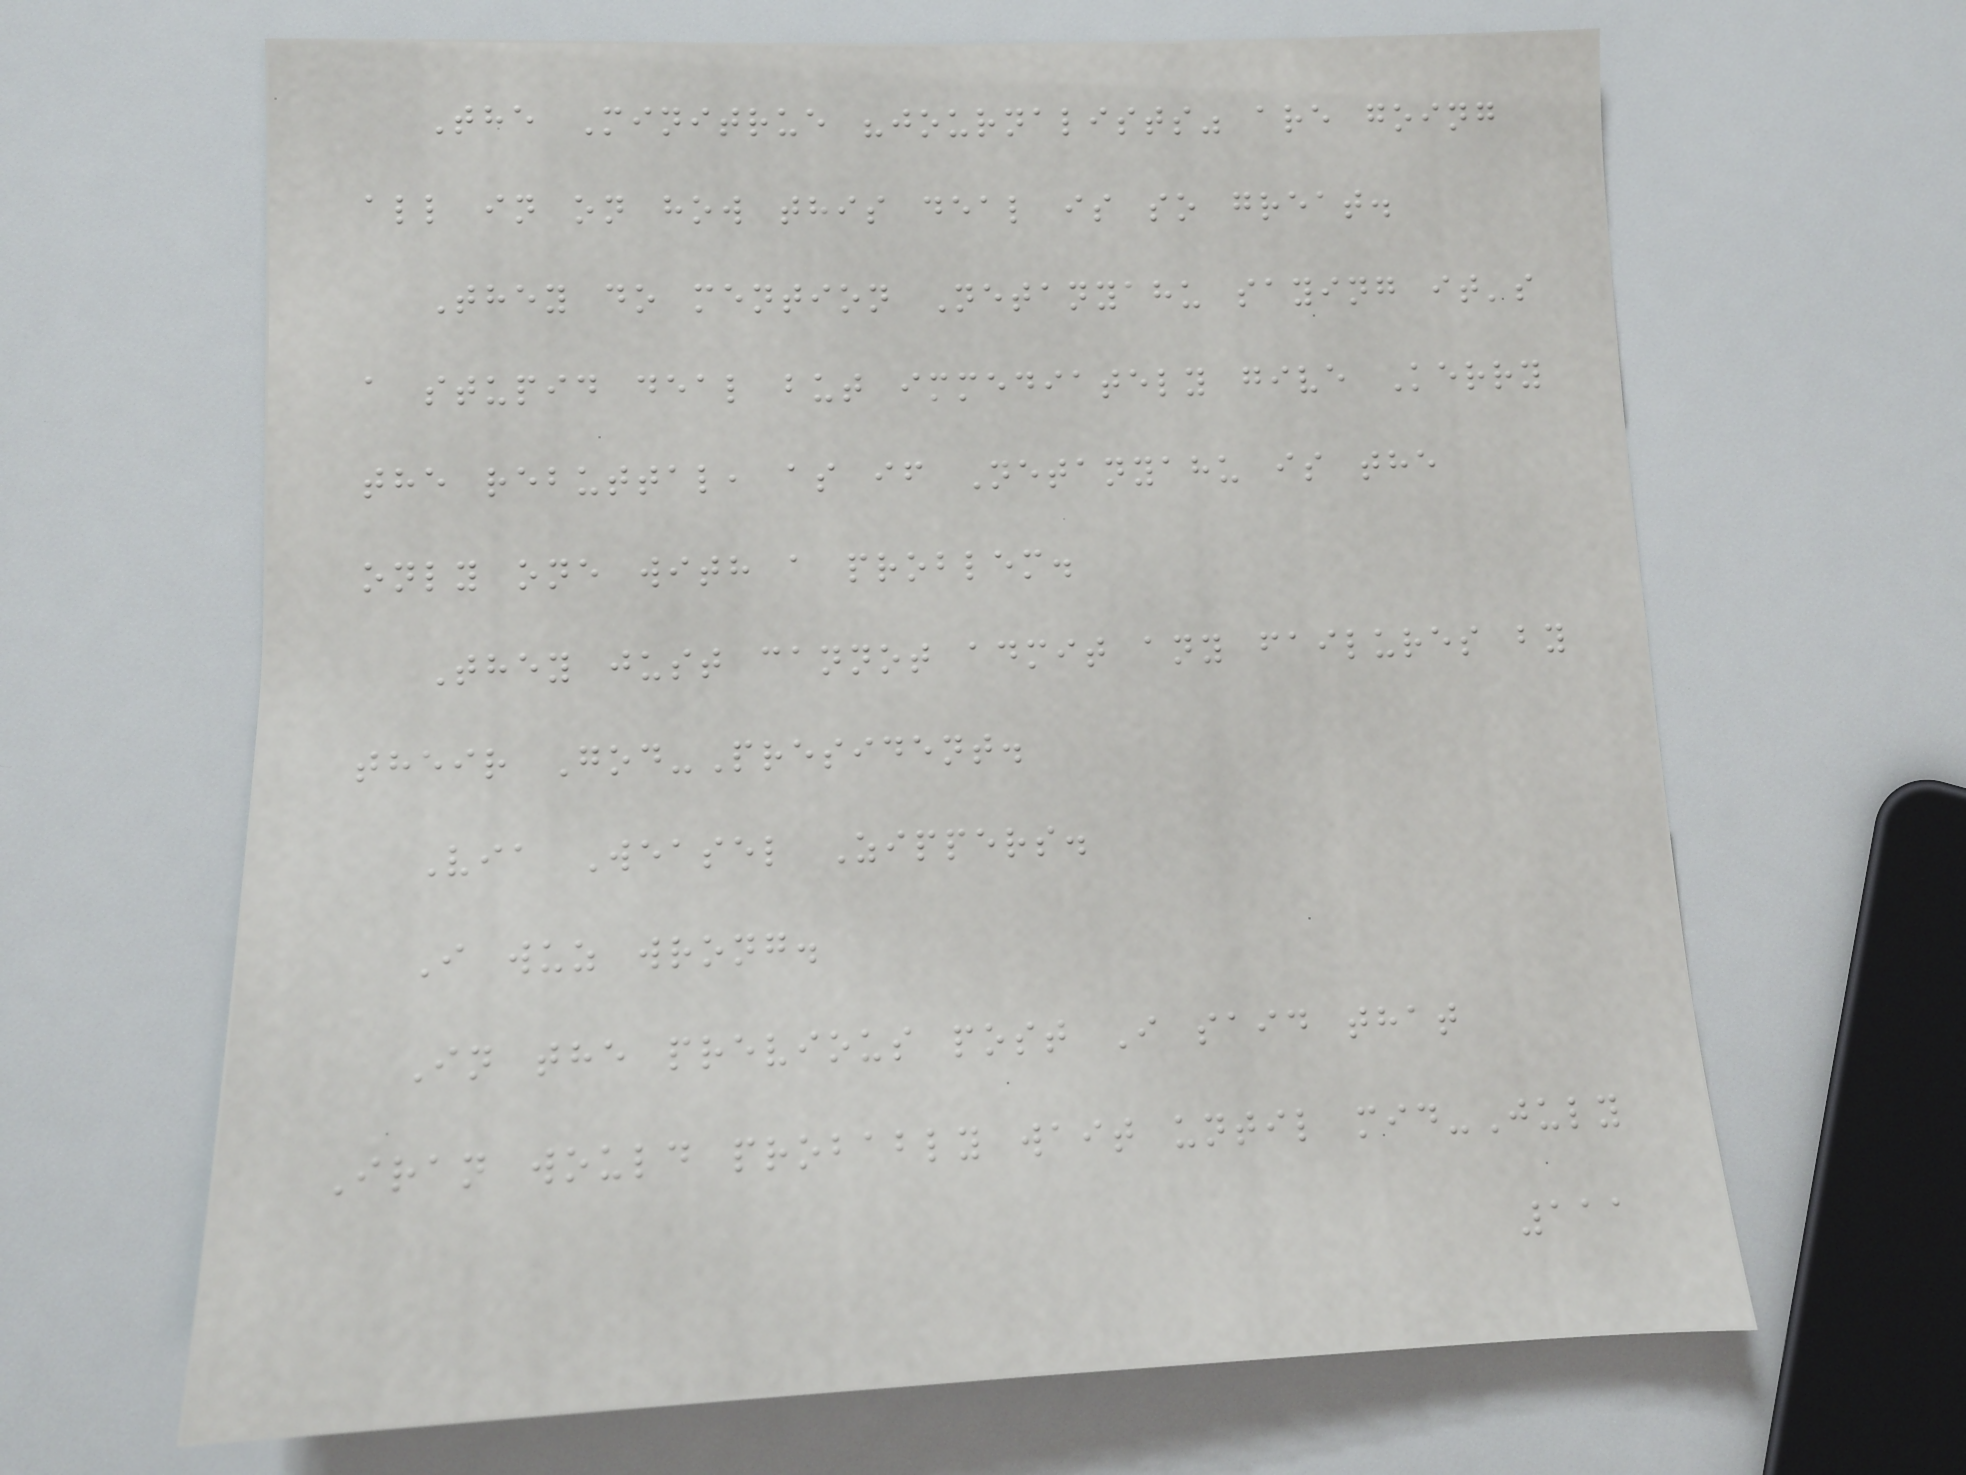The Minitrue "journalists" are going
all in on how this deal is so great.
They do mention Netanyahu saying it's
a stupid deal but immediately give Kerry
the rebuttal, as if Netanyahu is the
only one with a problem.
They just cannot admit any failures by
their God-President.
Via Weasel Zippers.
I wuz wrong.
In the previous post I said that
Iran would probably wait until mid-July
111
